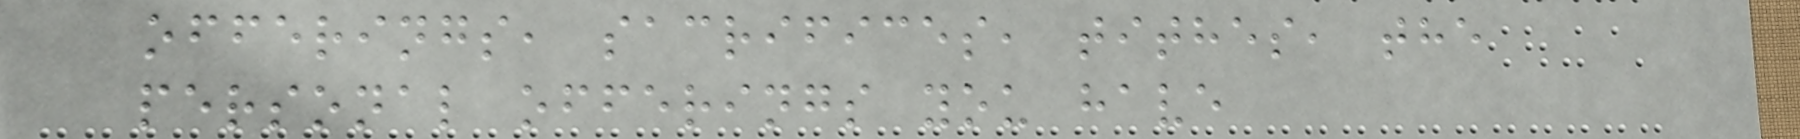offerings, sacrifices, tithes, the
personal offerings you have
